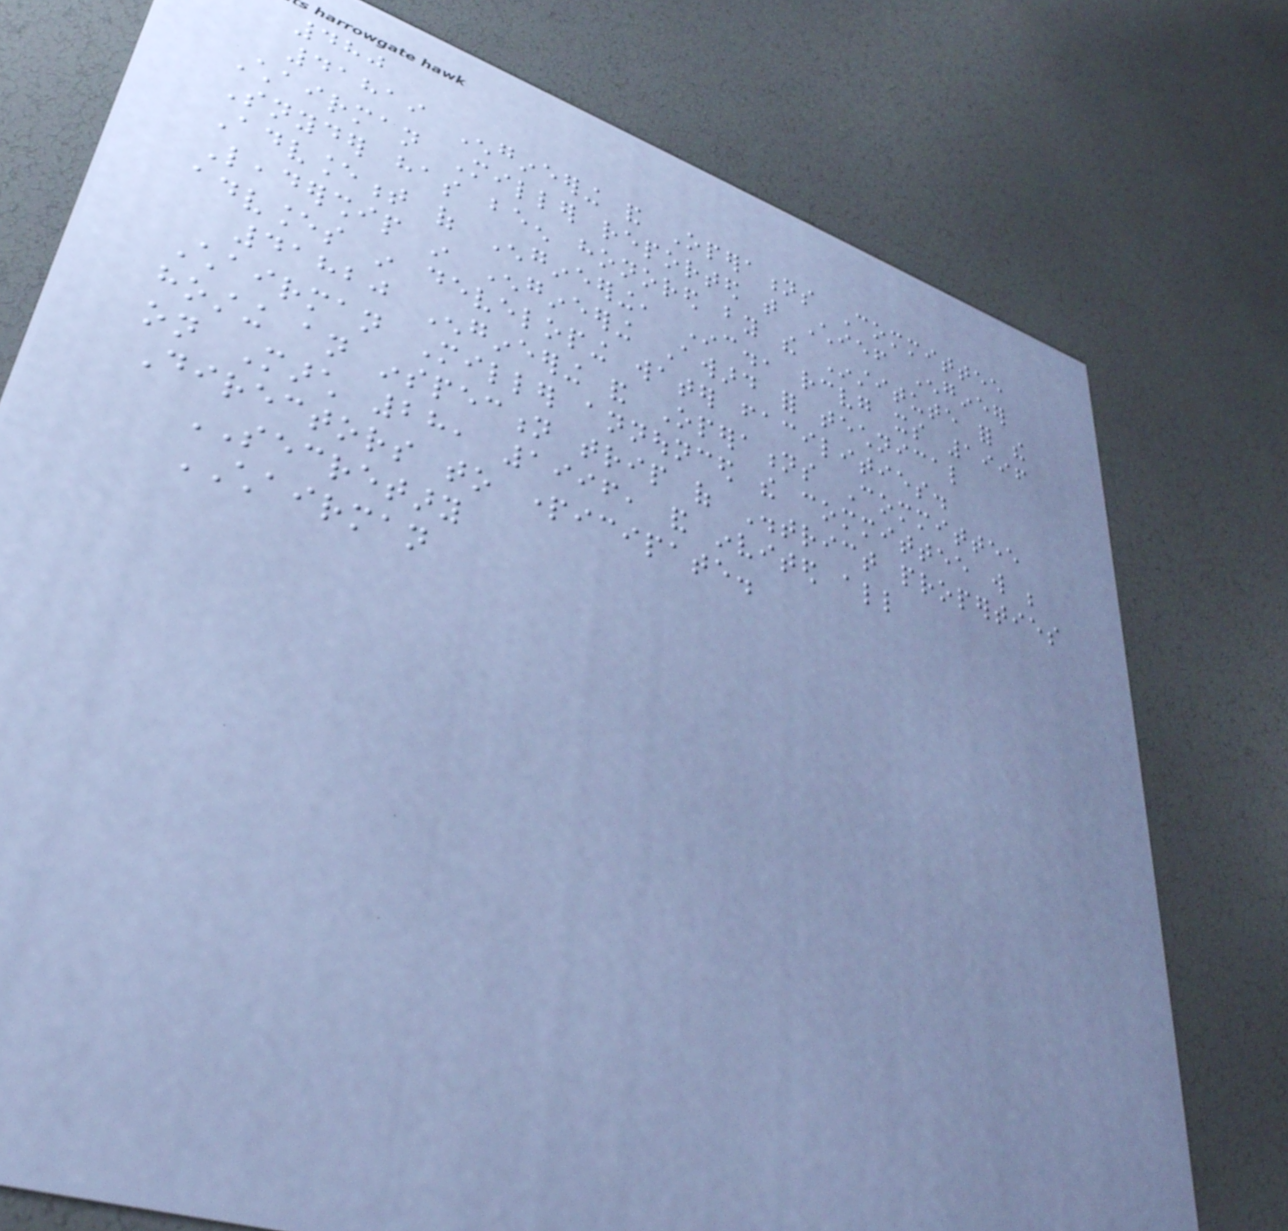480
41819 Engineering and Operations Committee
Chairman Miller reported that Chief Engineer
Snyder has been honored by the Institute for the
Advancement of Engineering, Inc., receiving its 1996
Leadership in Engineering Award for technical
advances in developing water facilities.
41820 Engineering and Operations Committee
Chairman Miller announced the committee will be
hosting an inspection trip of District properties
on March 28, 1996, and invited all
Directors to participate.
SECRETARY
CHAIRMAN
